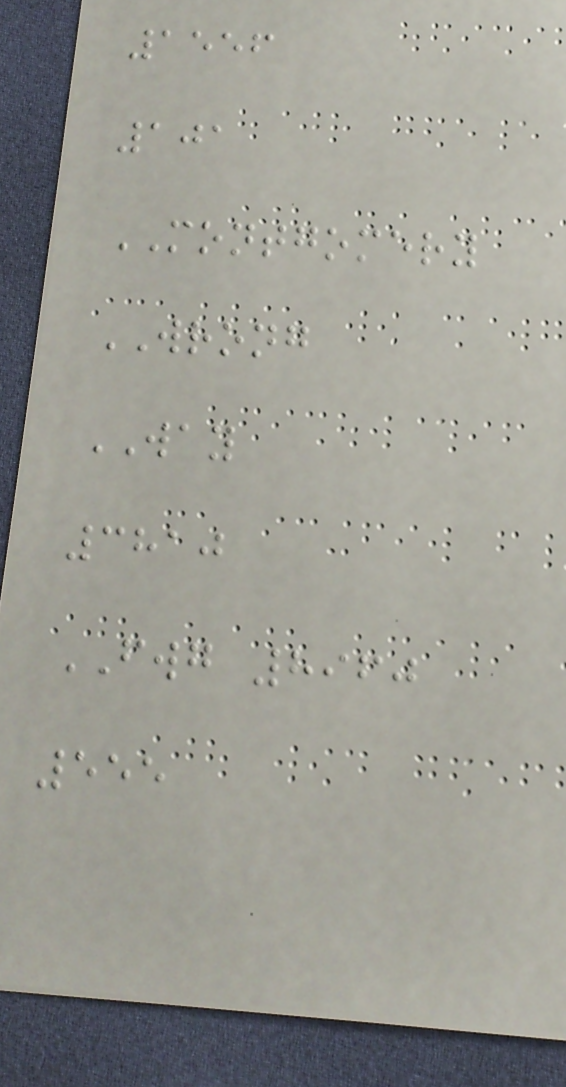1556
101
MONTGOMERY
WRONG
WAY
3810
FWG 8960
555
